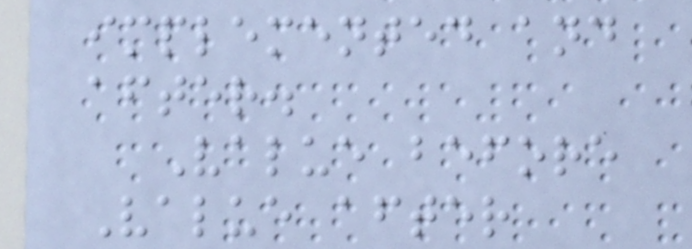implemented and
after.
Value before
Value after
